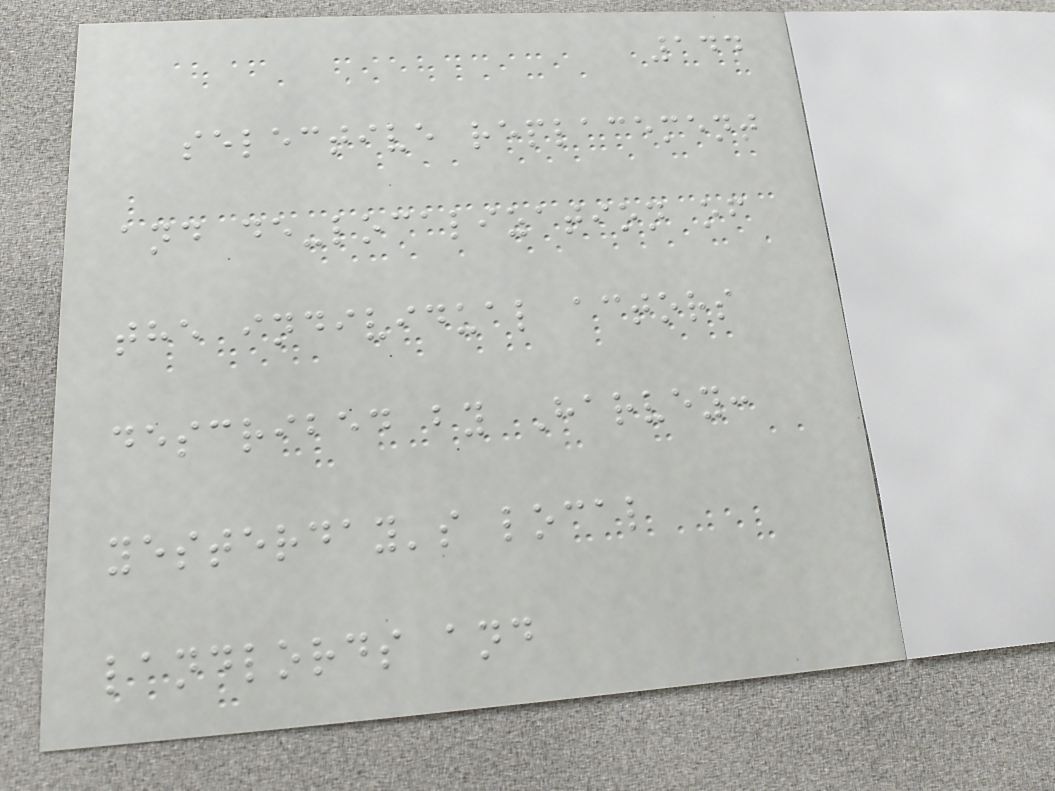144
selective replacement
and de-localization of
the individual actors
described by Harvey:
yesterday's local
landlords and
